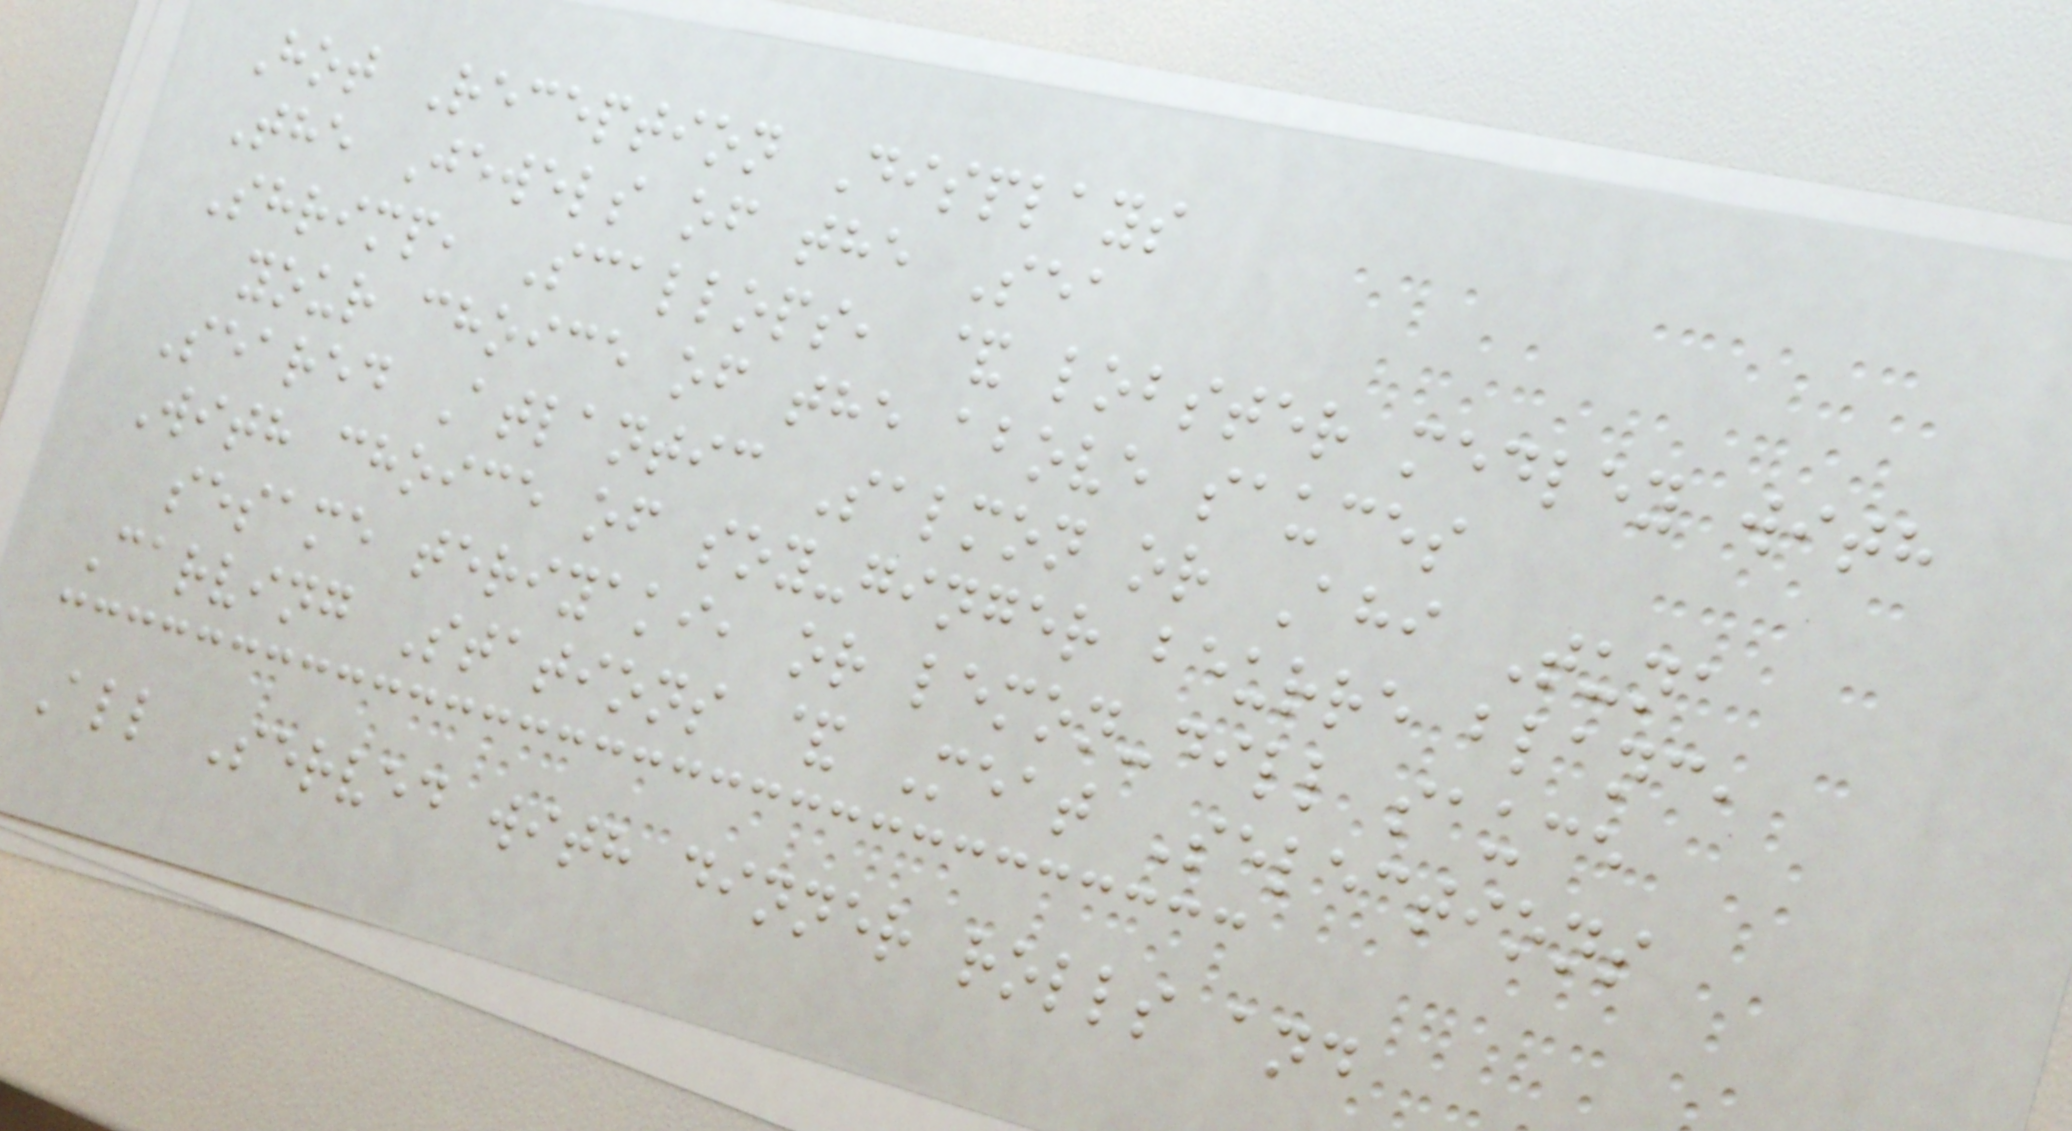Hot Reception Displays
The Jewels of the Sea
Shrimp, Scallops, & lobster medley with
your choice of the above sauces
Seared Atlantic Salmon or Ahi Tuna
With choice of soy-ginger beurre blanc,
sesame teriyaki, or lemon-dill sauce
Carving Stations & Meat Selections
All Served with dinner rolls and
